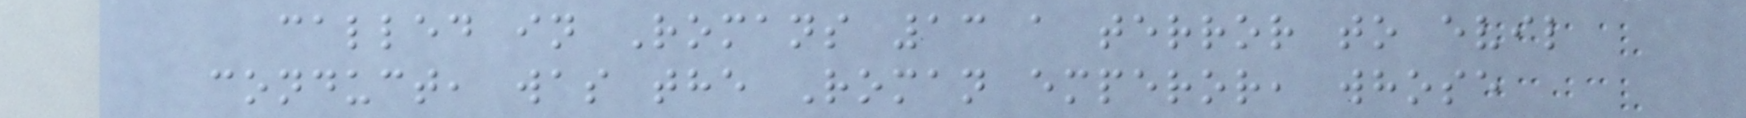called in Romans 13 a terror to evil
conduct, was the Roman emperor, whose
